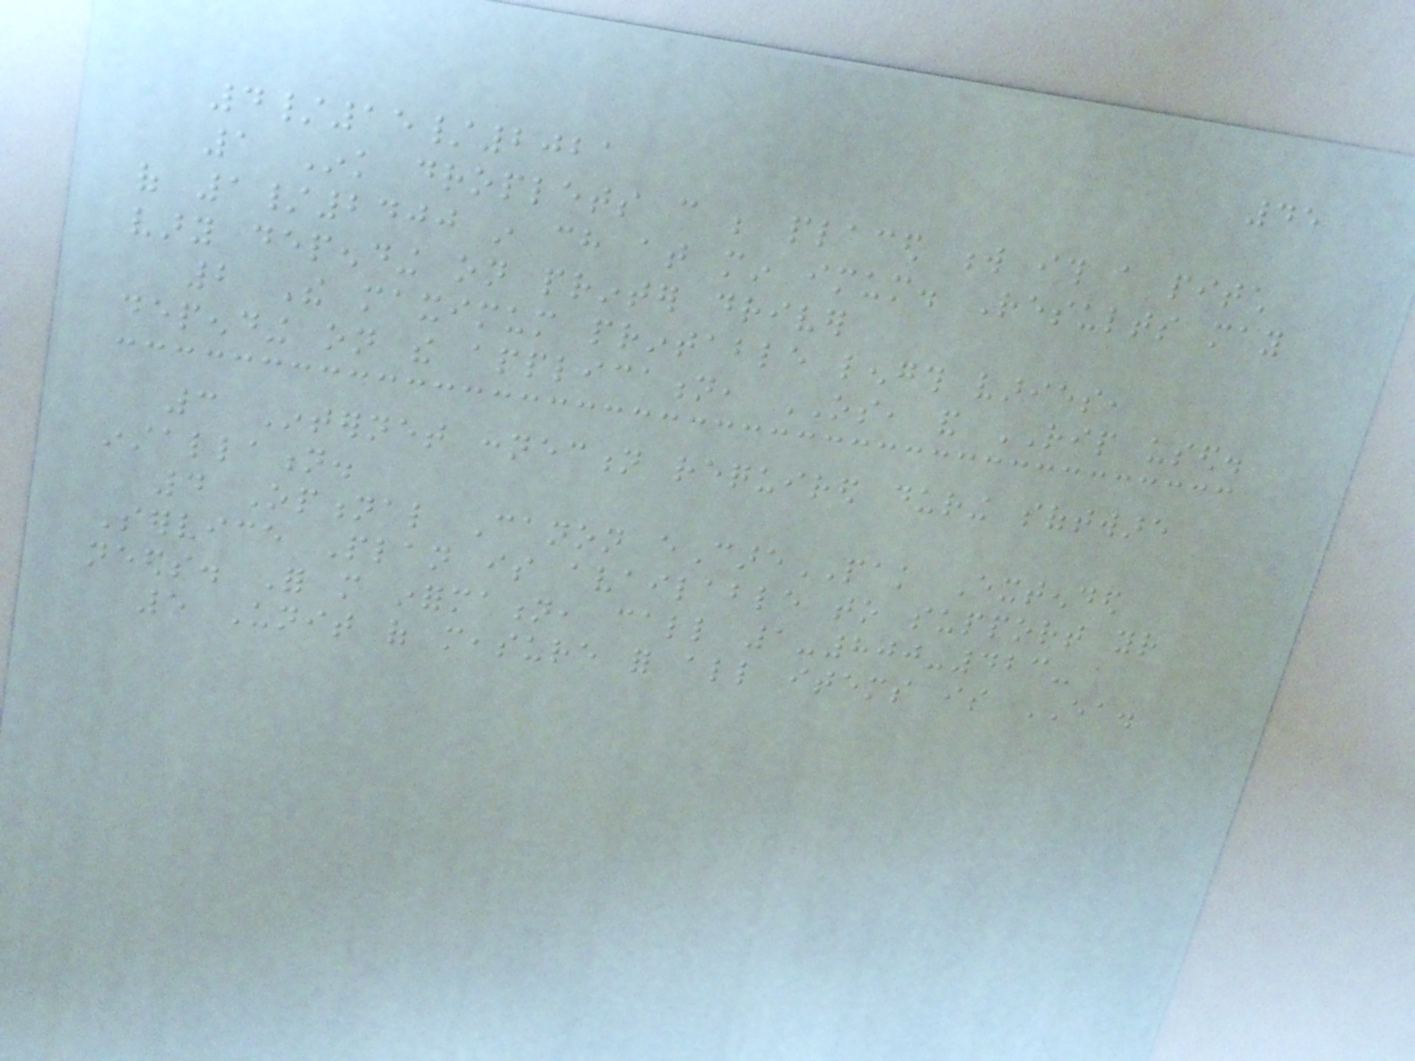45
4/15/2021
1 Ink droplets can be placed w ith a pitch
of 1/2400 in ch at min imum. Results may
vary depending on printer driver
2 The maximum printable length varies,
depending on the application, OS, and RIP used.
3 Internet connection required during software
installation.
4 Optional Canon eCarePAK Extended
Service Plan is available to support your
needs. For more information, call 1-800-423-
5 Unit of measure for all items is EA.
